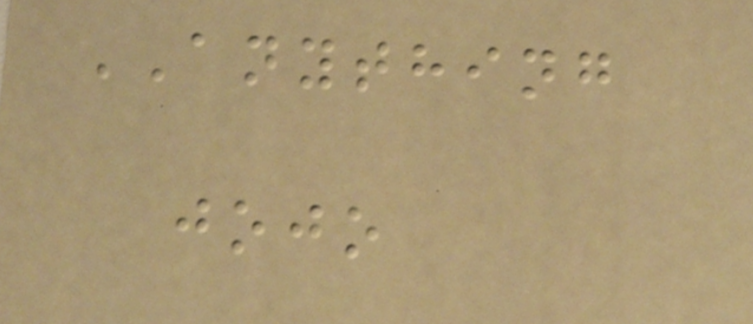ANYTHING
jojo
